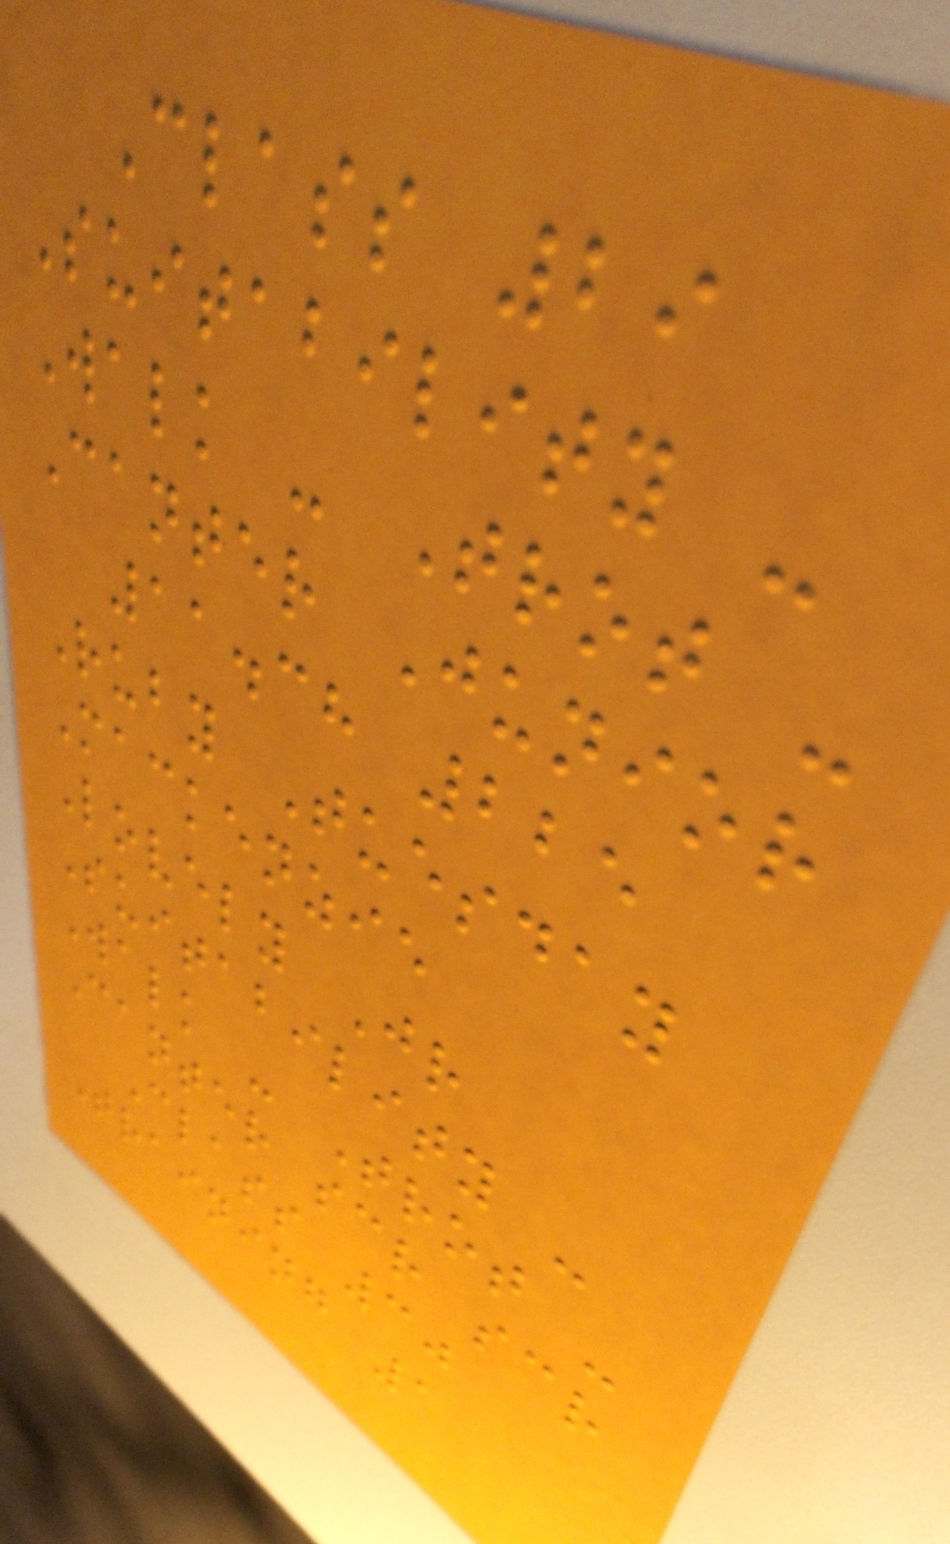Class 29
Suitability -
Walk - Trot -
Canter Junior
11.38 225
Ruby Tuesday
Mackenzie
Lovely Jr
Suitability -
Walk - Trot -
Canter scr scr
Class 30
Training 1
